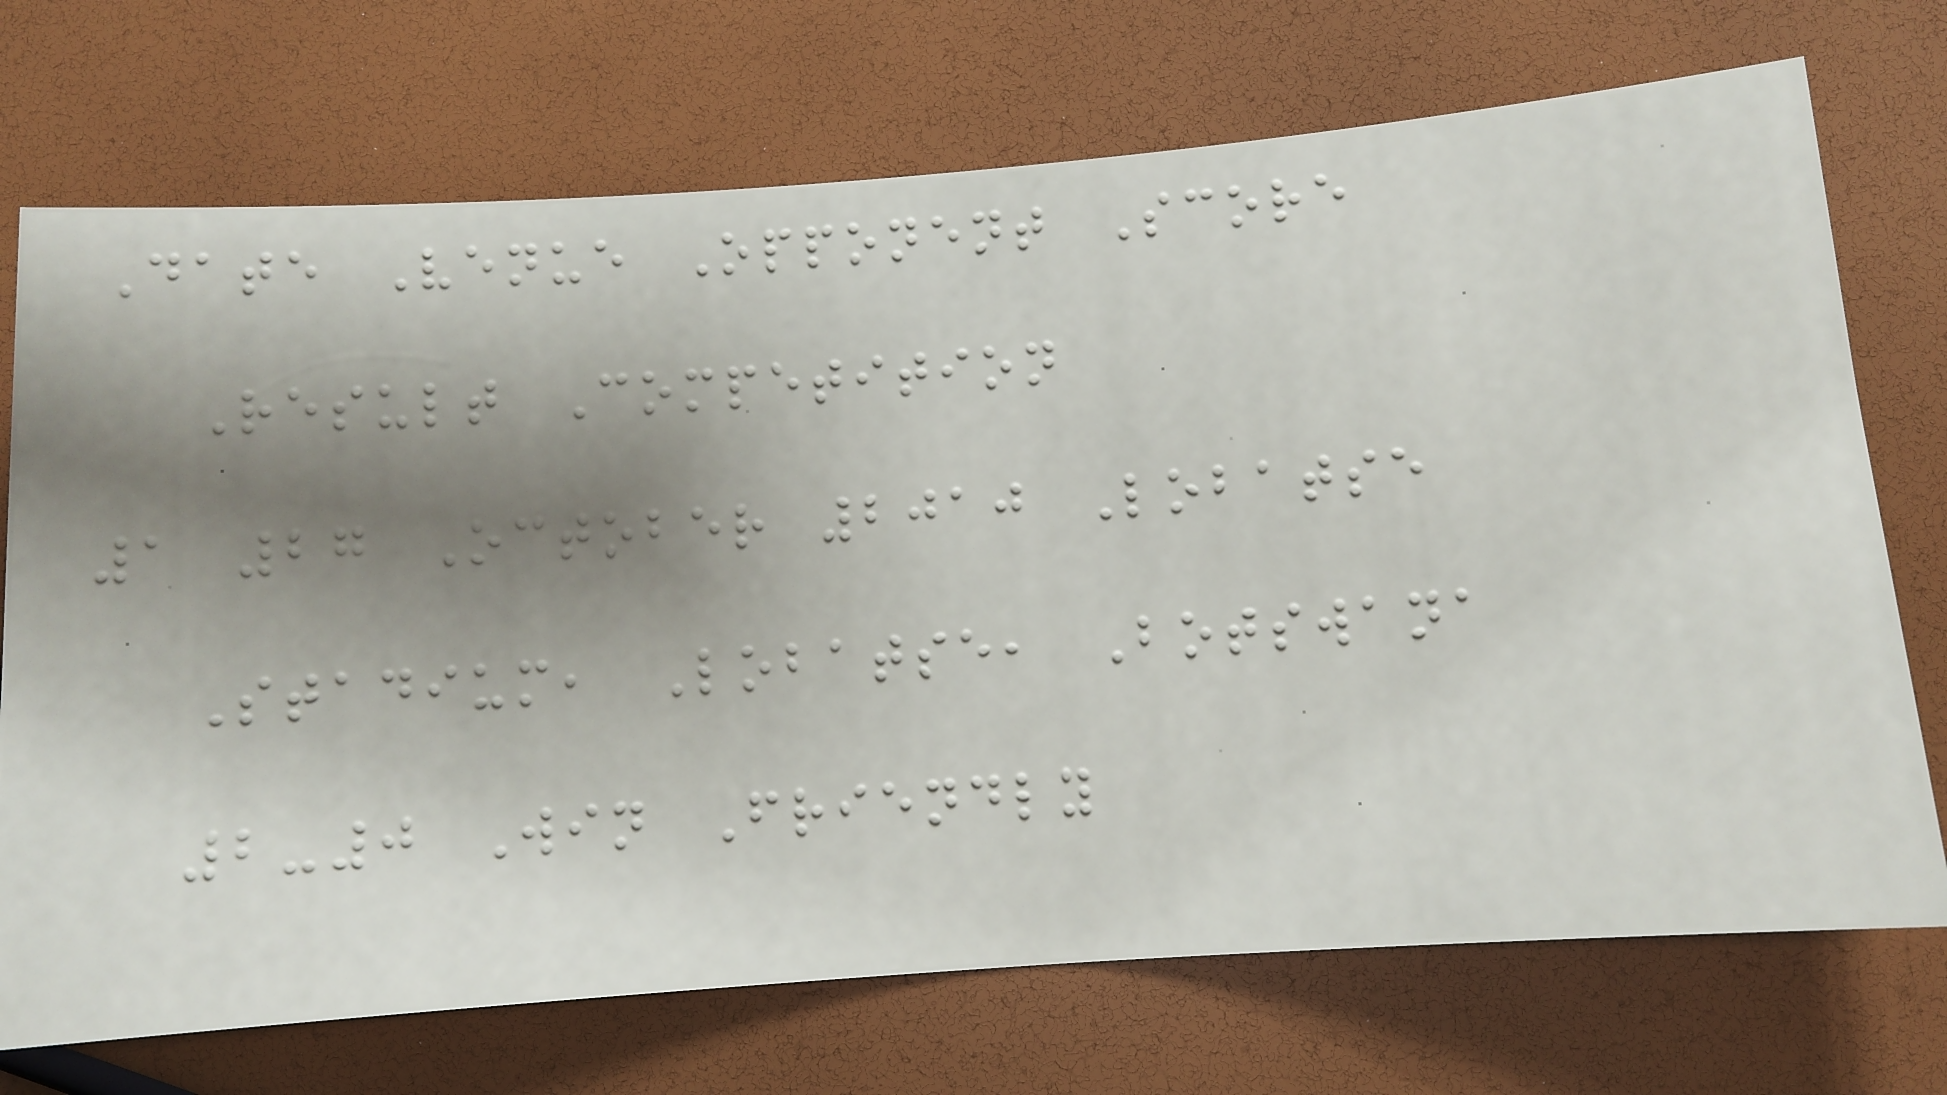Date Venue Opponent Score
Result Competition
1 27 October 2010 Lobatse
Stadium, Lobatse, Botswana
2-0 Win Friendly
